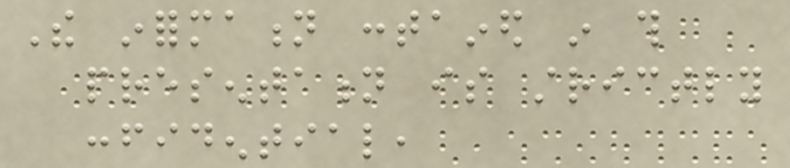The information contained in this
presentation is strictly
confidential,
